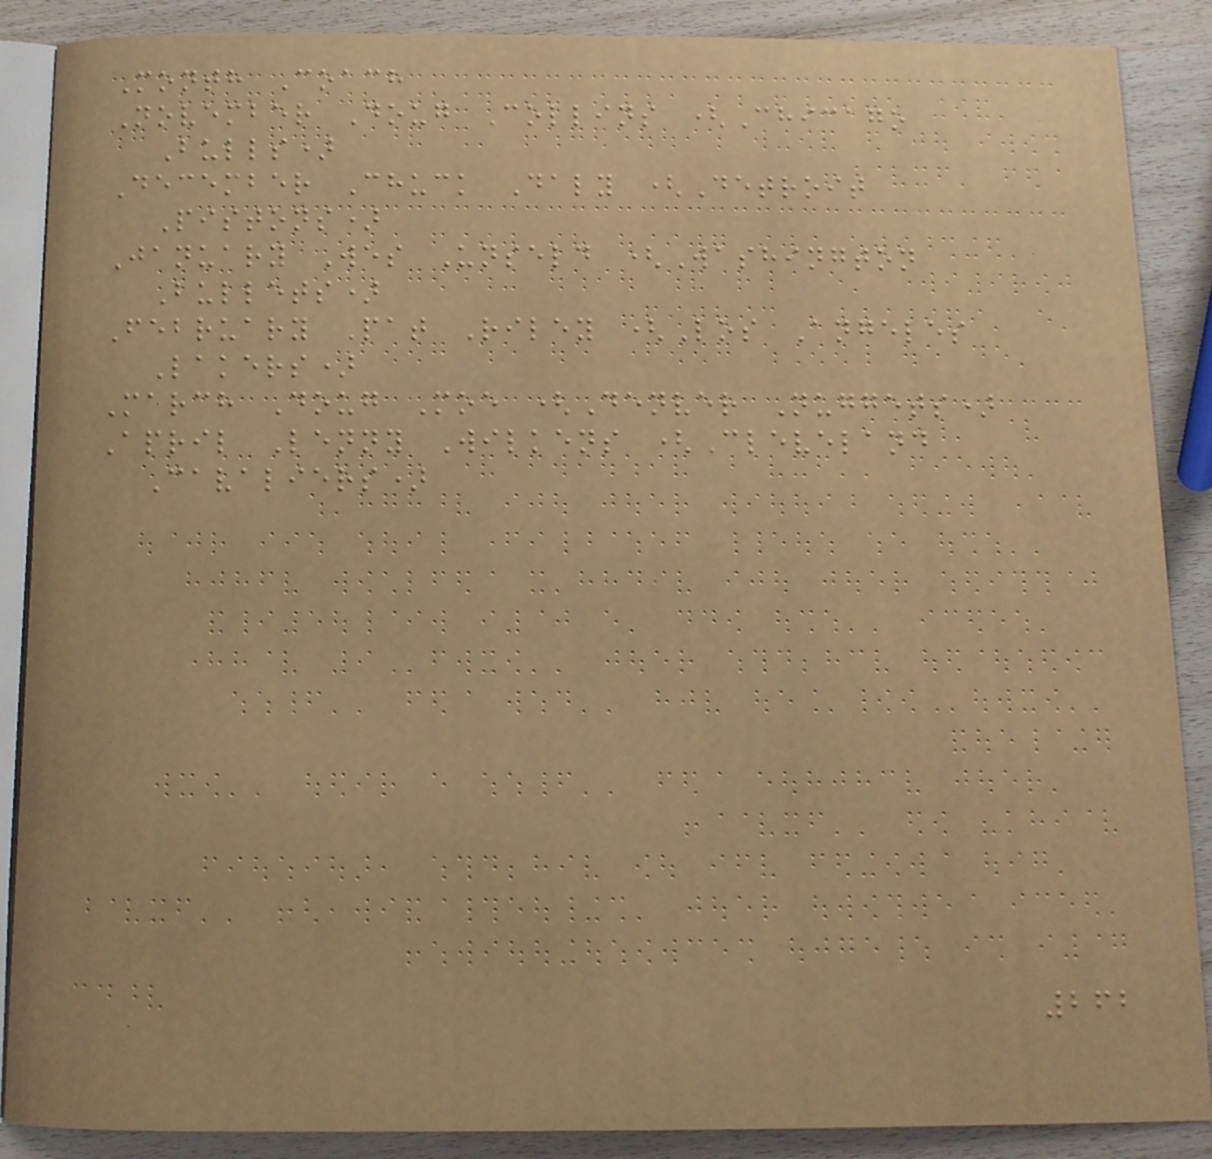Month Coach
November Doug Collins (Chicago
Bulls)
December Chuck Daly (Detroit
Pistons)
January Wes Unseld (Washington
Bullets)
February Pat Riley (Los Angeles
Lakers)
March Doug Moe (Denver Nuggets)
April Lenny Wilkens (Cleveland
Cavaliers)
262
